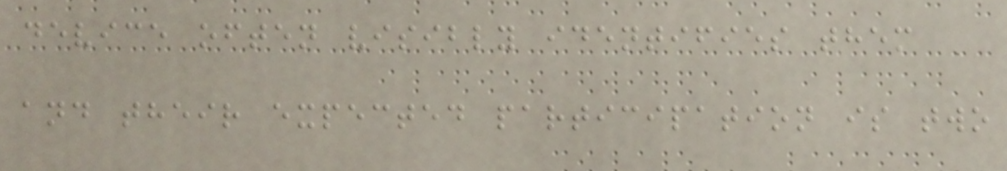device often visibly identifies them
and their expected participation is two
